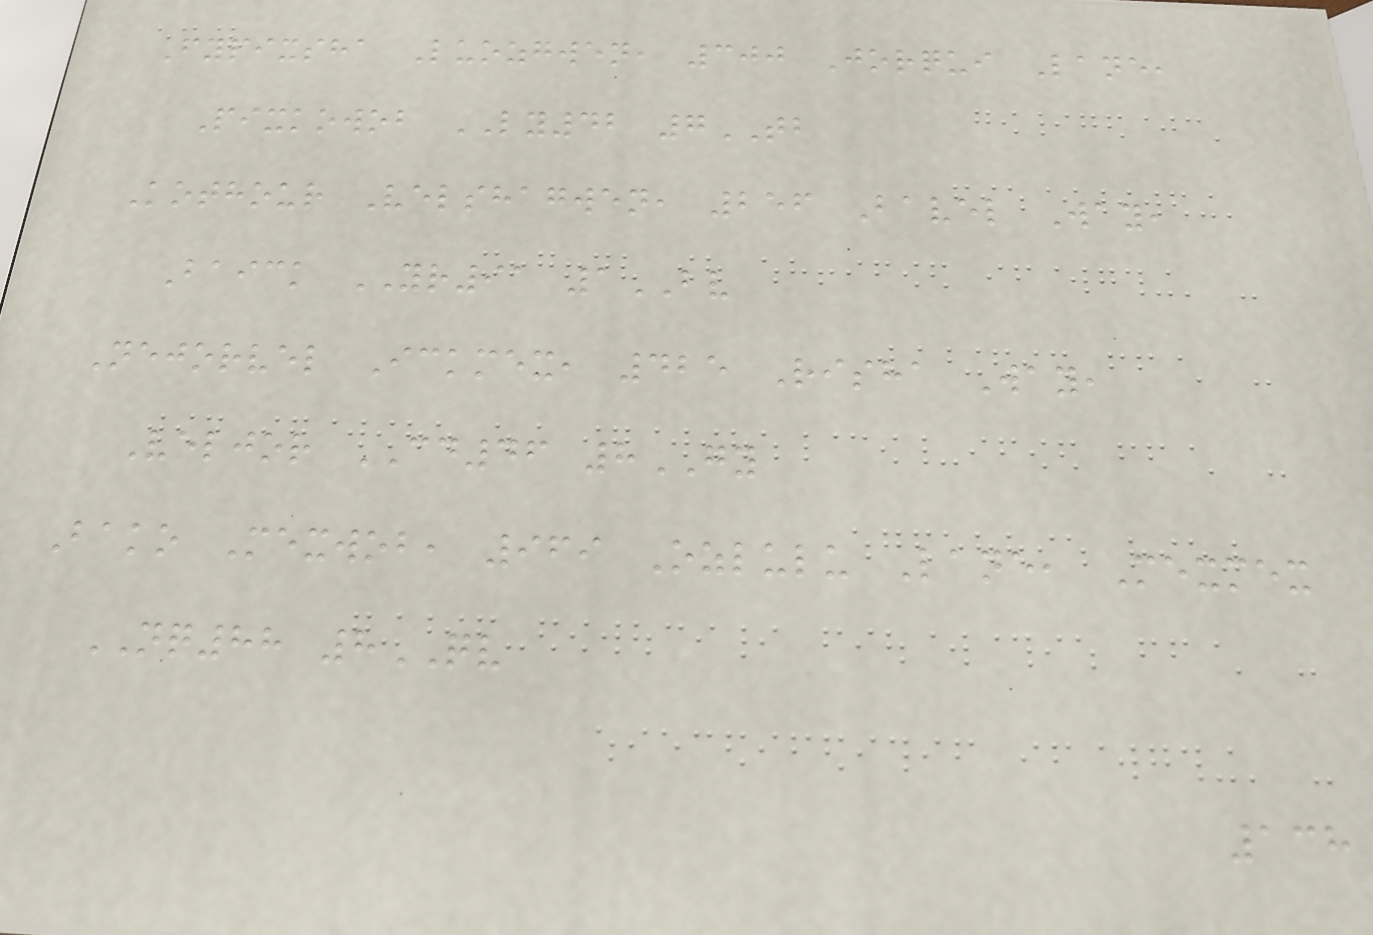Fypixsha Luozgwen, 300 Jorqui Lane,
Pixkowob LY42 7TB
Kothour Velshagwen, 256 Bavel Way,
Baick YR91 1BV
Nejorvel Ickmex, 425 Risha Way,
Veljor CD46 8GY
Bako Mexwob, 969 Ozlulu Lane, Mexmex
NQ88 8QV
138
